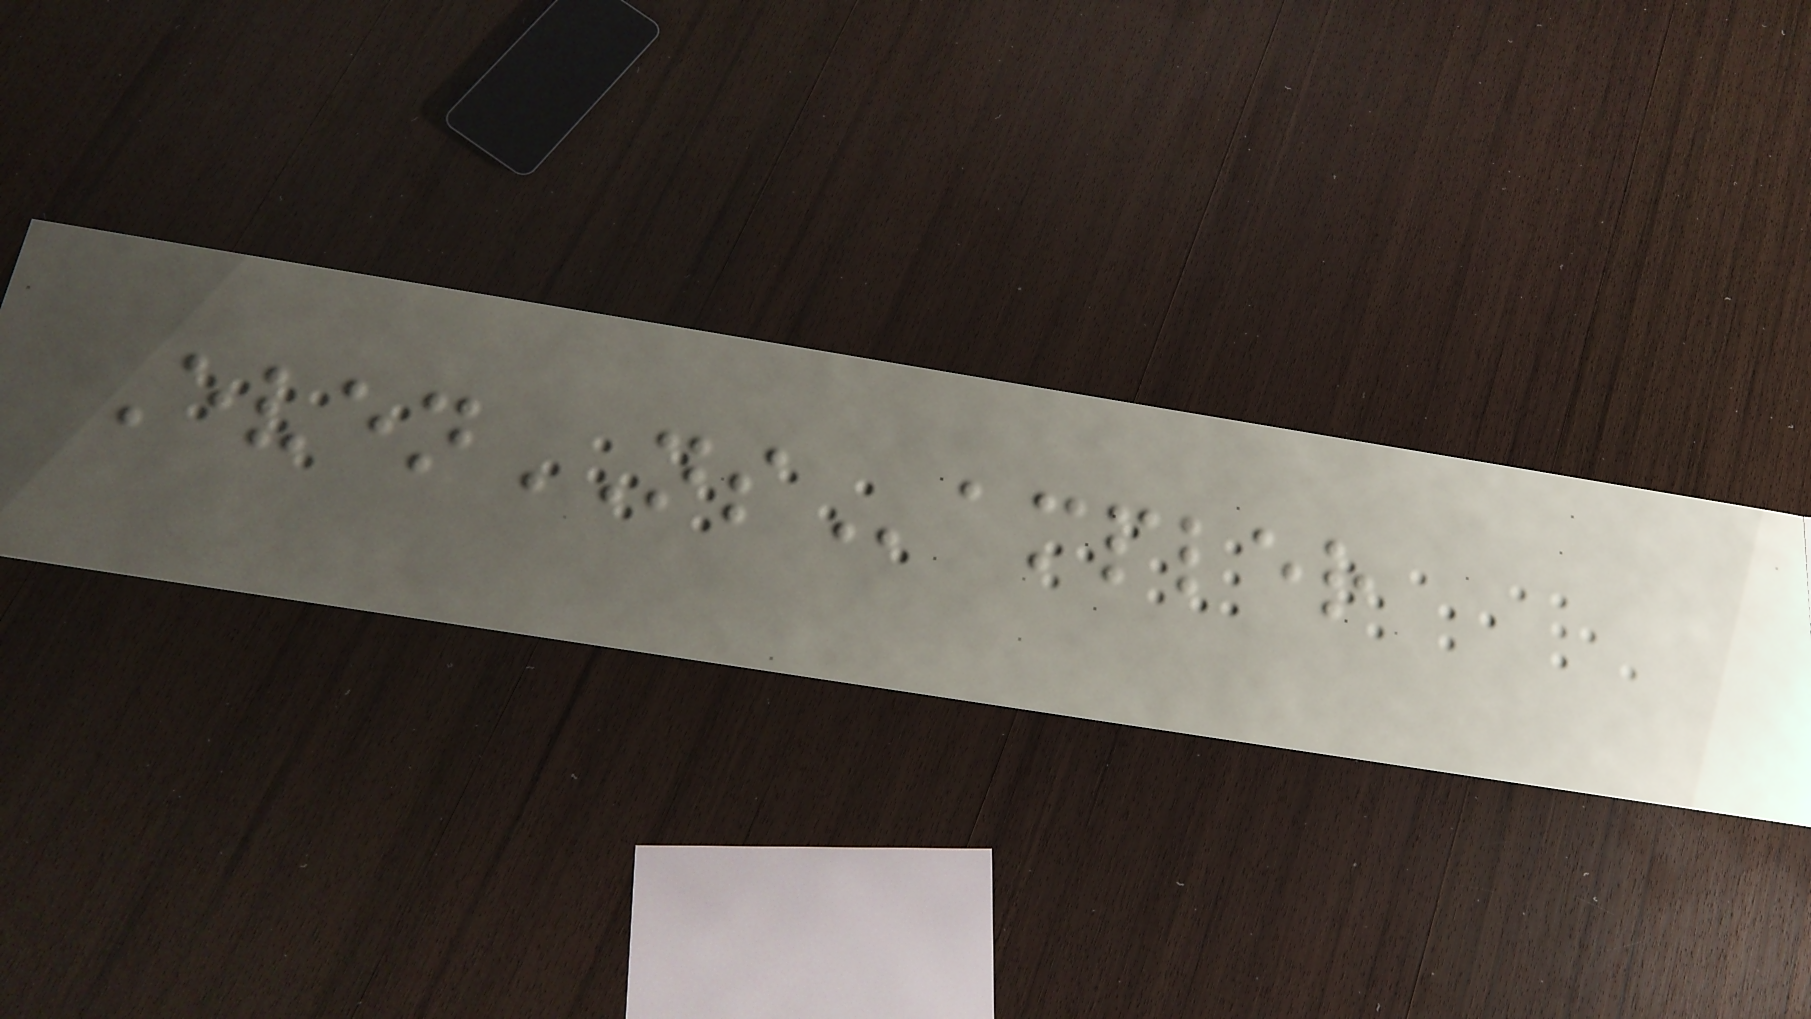EvenNSampler
